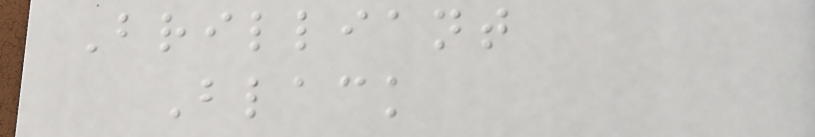Brilliant
Black
